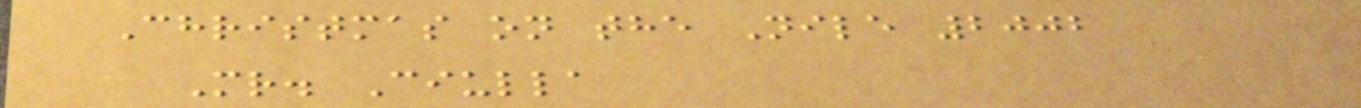Christmas on the Nile 2002
Mr. Ciulla
